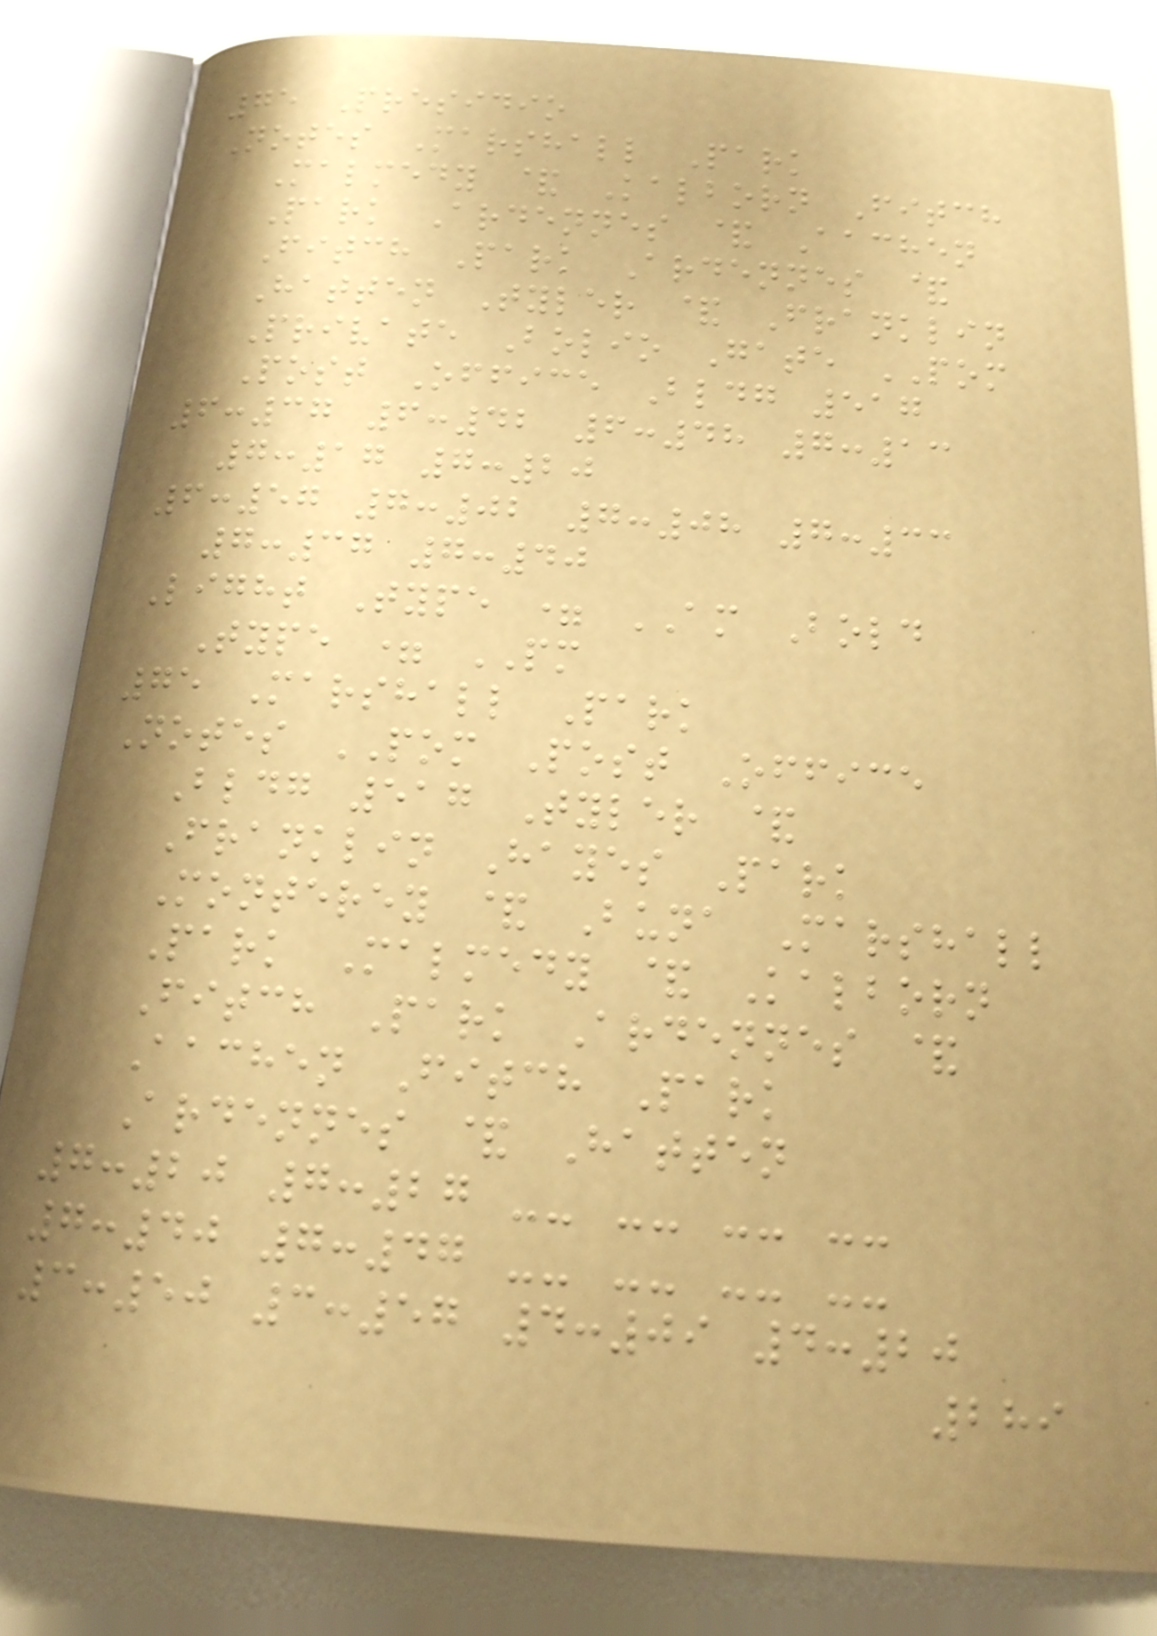75 Presidio
Notes Marshall Park
Malmedy & Kalborn Fitch
Park Ardennes & Aachen
Fitch Park Ardennes &
Hatten Tyler & Franklin
Private Bolio Gate POM
Post Office Bldg 517
6:37 6:42 6:48 7:13
7:17 7:20
6:57 7:02 7:08 7:33
7:37 7:40
Light Type = AM Bold
Type = PM
75 Marshall Park
Notes POM Post Office
Bldg 517 Tyler &
Franklin Hayes Park
Monterey & Buna Marshall
Park Malmedy & Kalborn
Fitch Park Ardennes &
Aachen Fitch Park
Ardennes & Hatten
7:20 7:27 -- -- -- --
7:40 7:47 -- -- -- --
3:50 3:57 4:09 4:20
289
